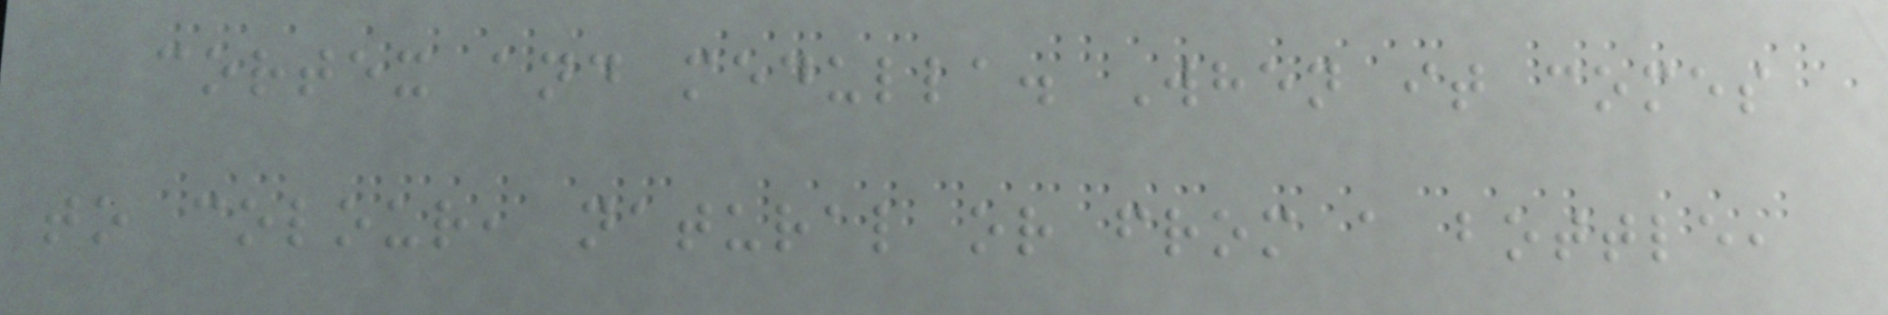cortex and medulla. When it comes
to colour, natural or from a bottle,
